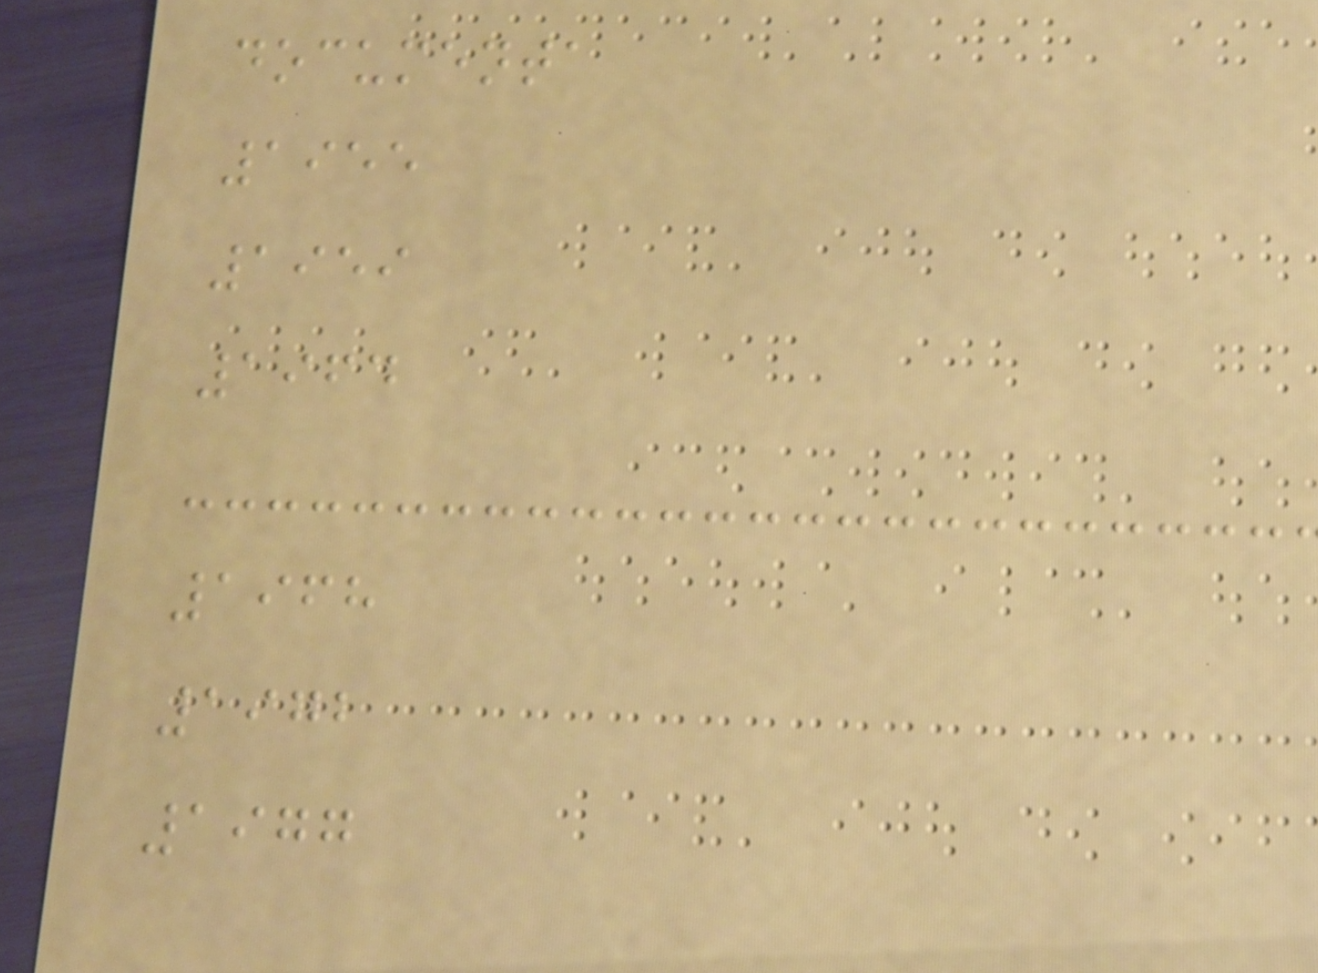documenta
1955
1959
1964
1968
1972
1977
